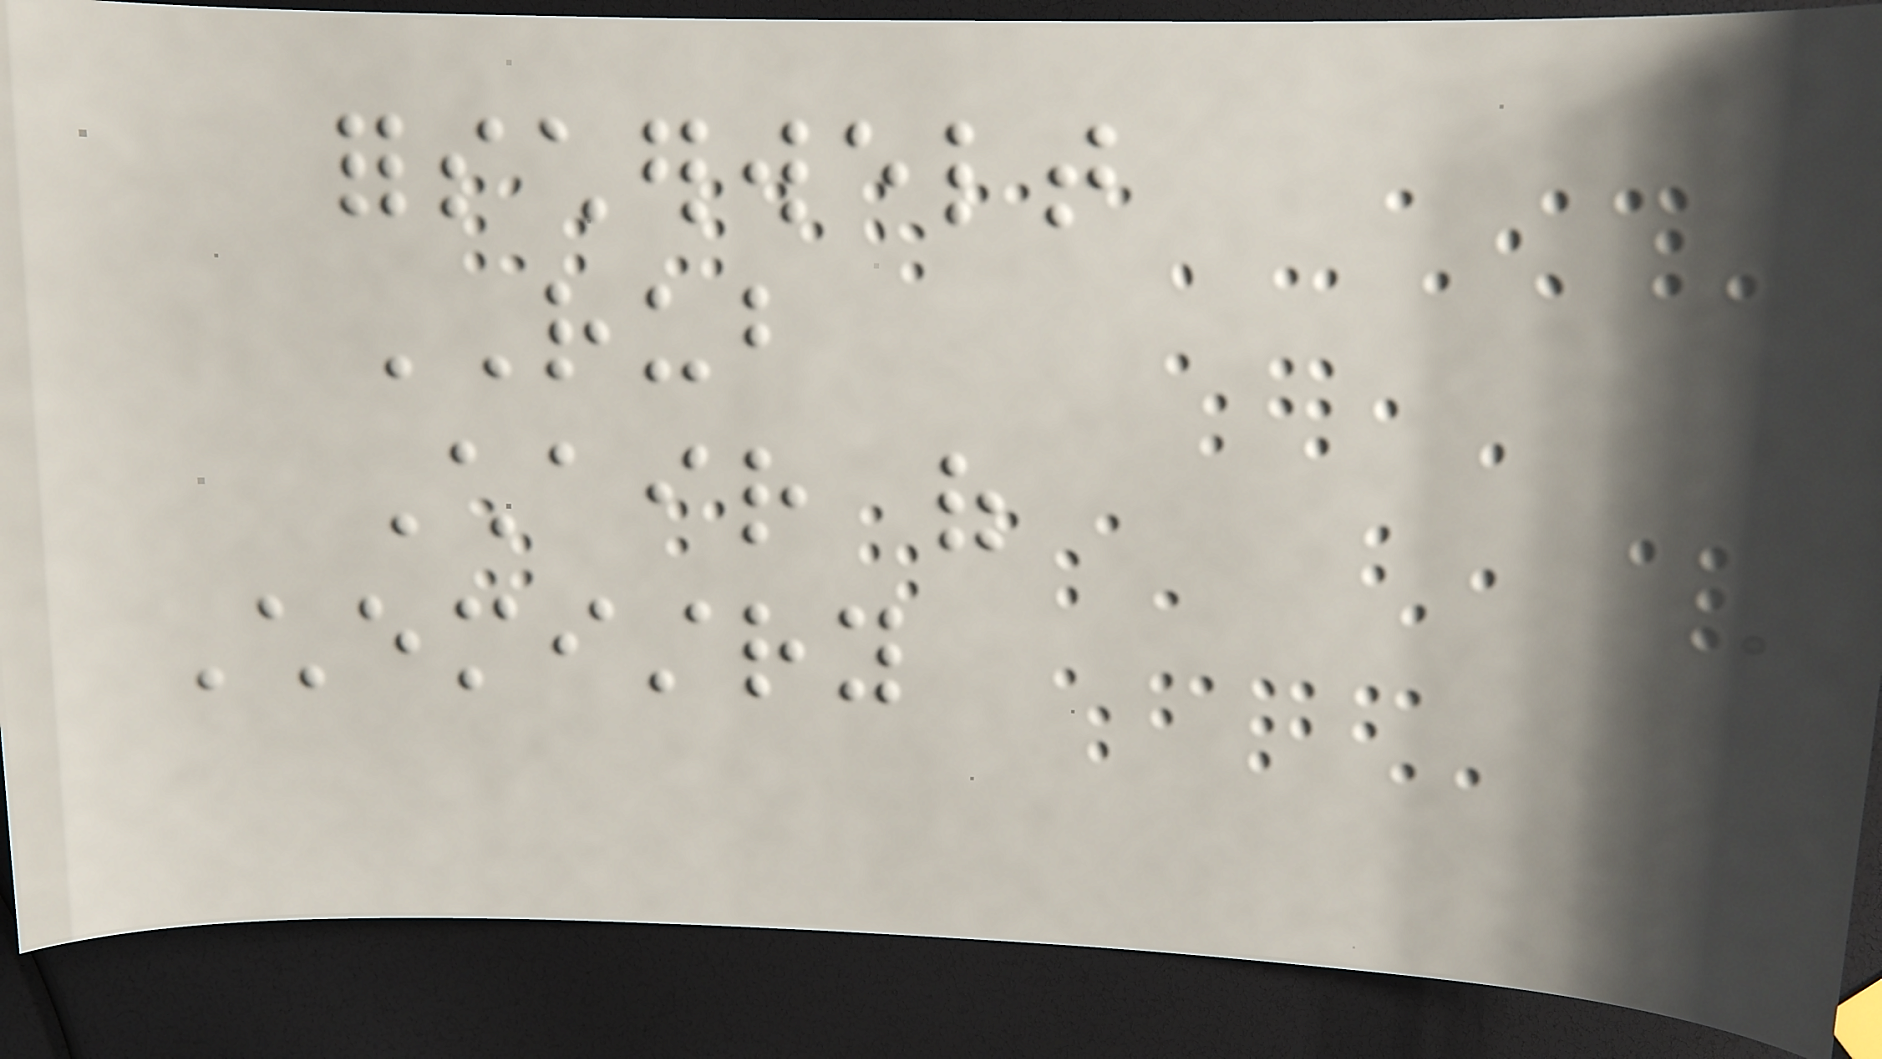forscherwelt
RUB
Chair of
Chemistry
